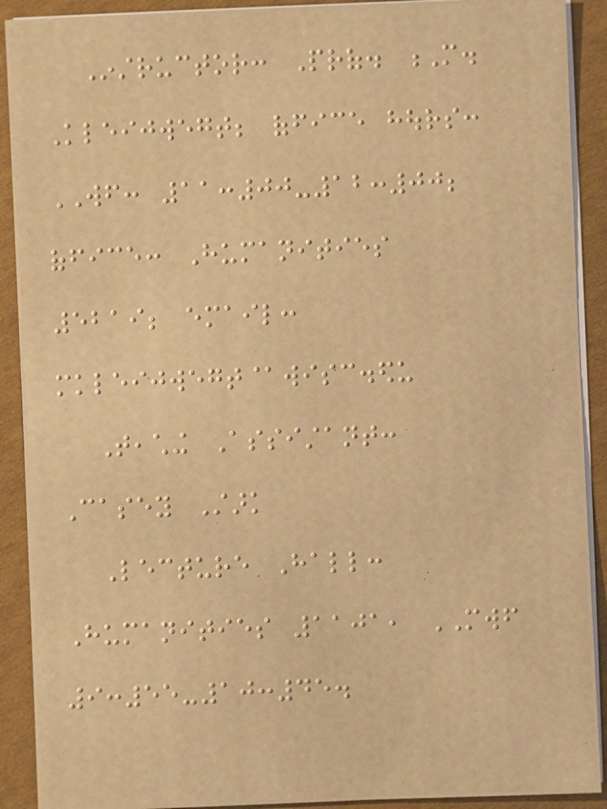Instructor: Prof. M.
Kleijwegt; office hours:
WF: 11:00-12:00;
office: Humanities
5219; email:
mkleijwegt@wisc.edu
Teaching Assistant:
Casey Stark
Lecture Hall:
Humanities 1101, MWF
9:55-10:45.
